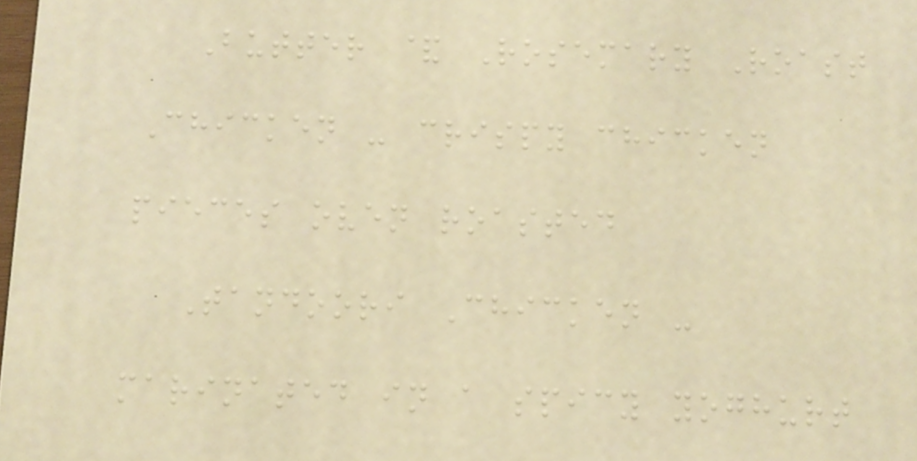Butter & Rosemary Roast
Chicken - crispy chicken
pieces oven roasted
Tandoori Chicken -
marinated in a spicy yoghurt
